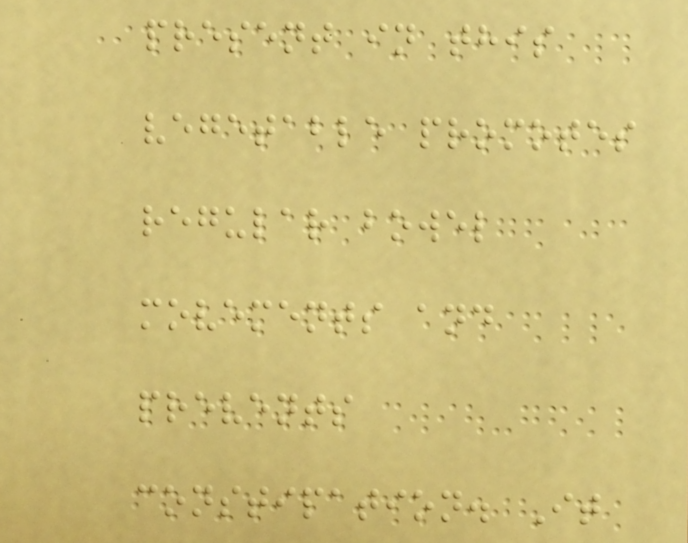present in this
vegetable promotes
regular bowel
movements and
prevents
constipation. It
